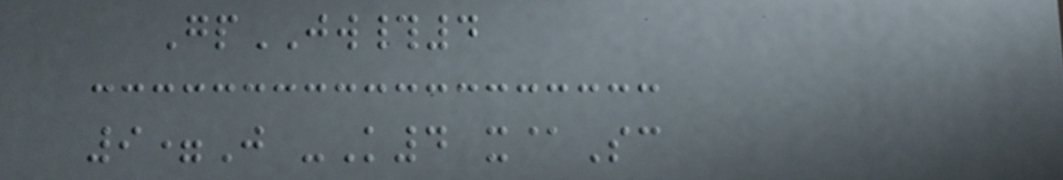GpJW#4
9=J -K4 x@Sc
